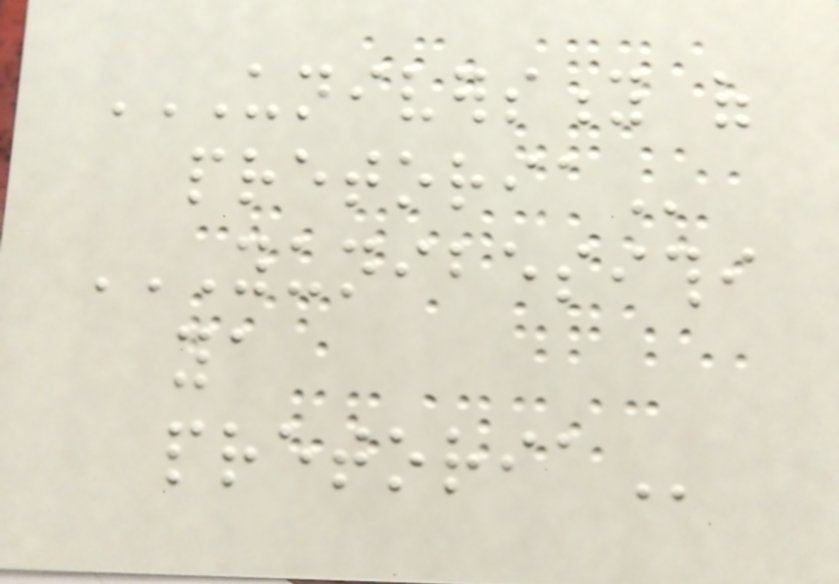UNIVERSITY OF
PRETORIA
YUNIBESITHI
YA
PRETORIA
